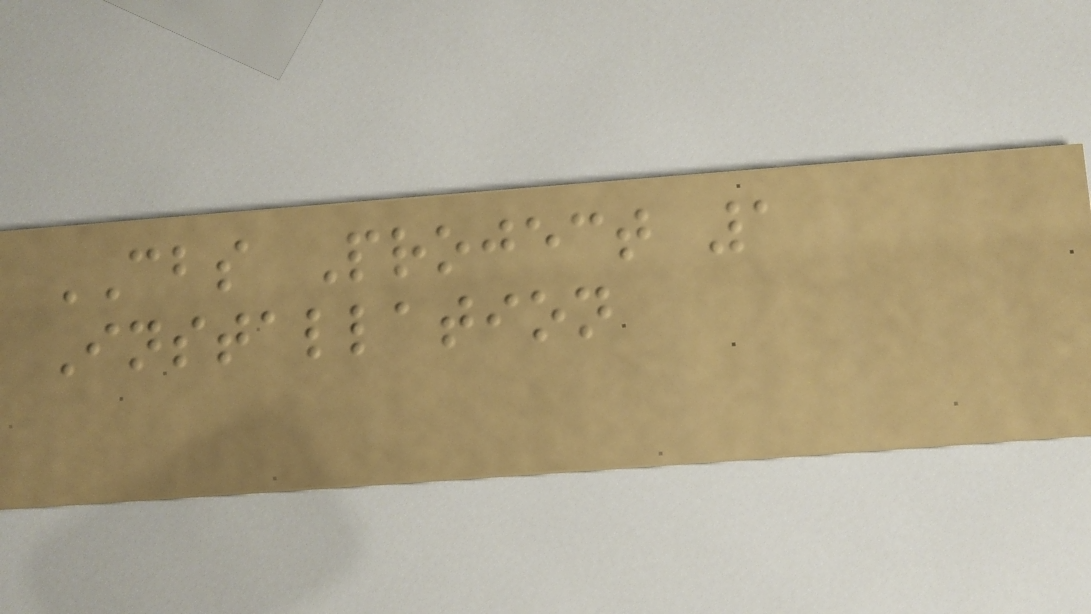CBS Project 1
Installation
